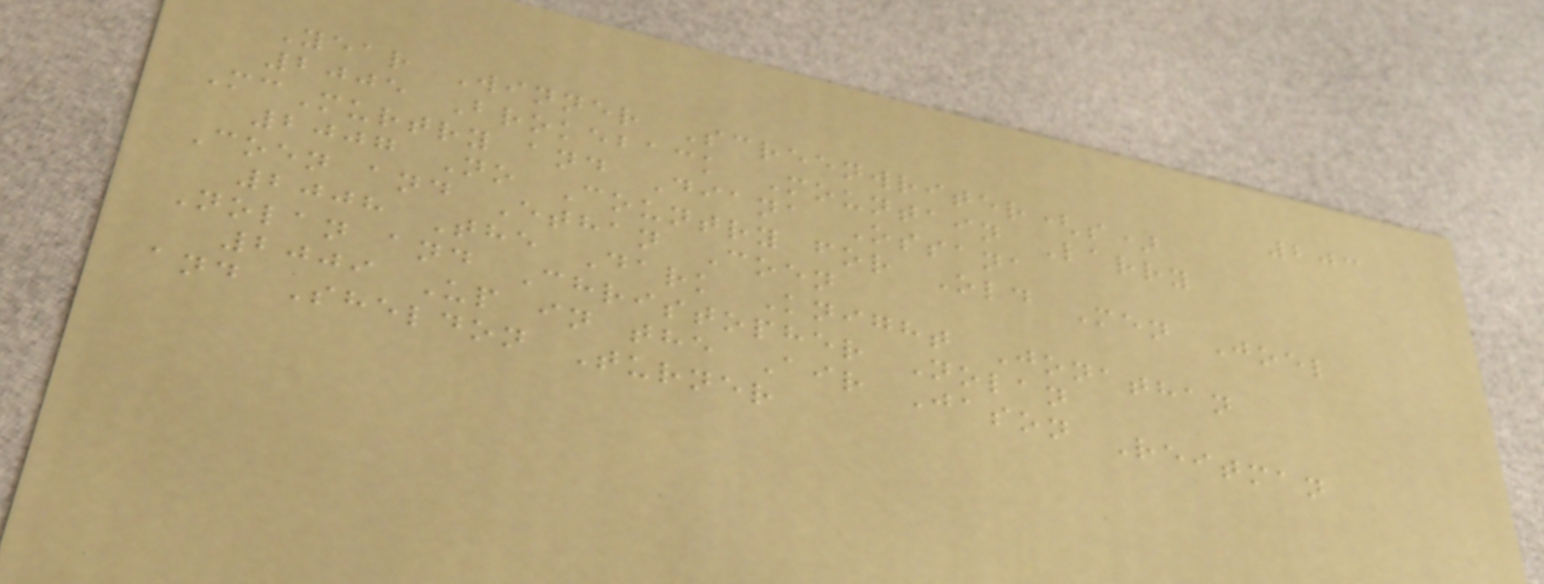203
Year Winner Screenwriter(s)
2005 Brokeback Mountain Larry
McMurtry and Diana Ossana
2007 No Country for Old Men Joel
Coen and Ethan Coen
2008 The Dark Knight Jonathan
Nolan and Christopher Nolan
2009 Up in the Air Jason Reitman
and Sheldon Turner
